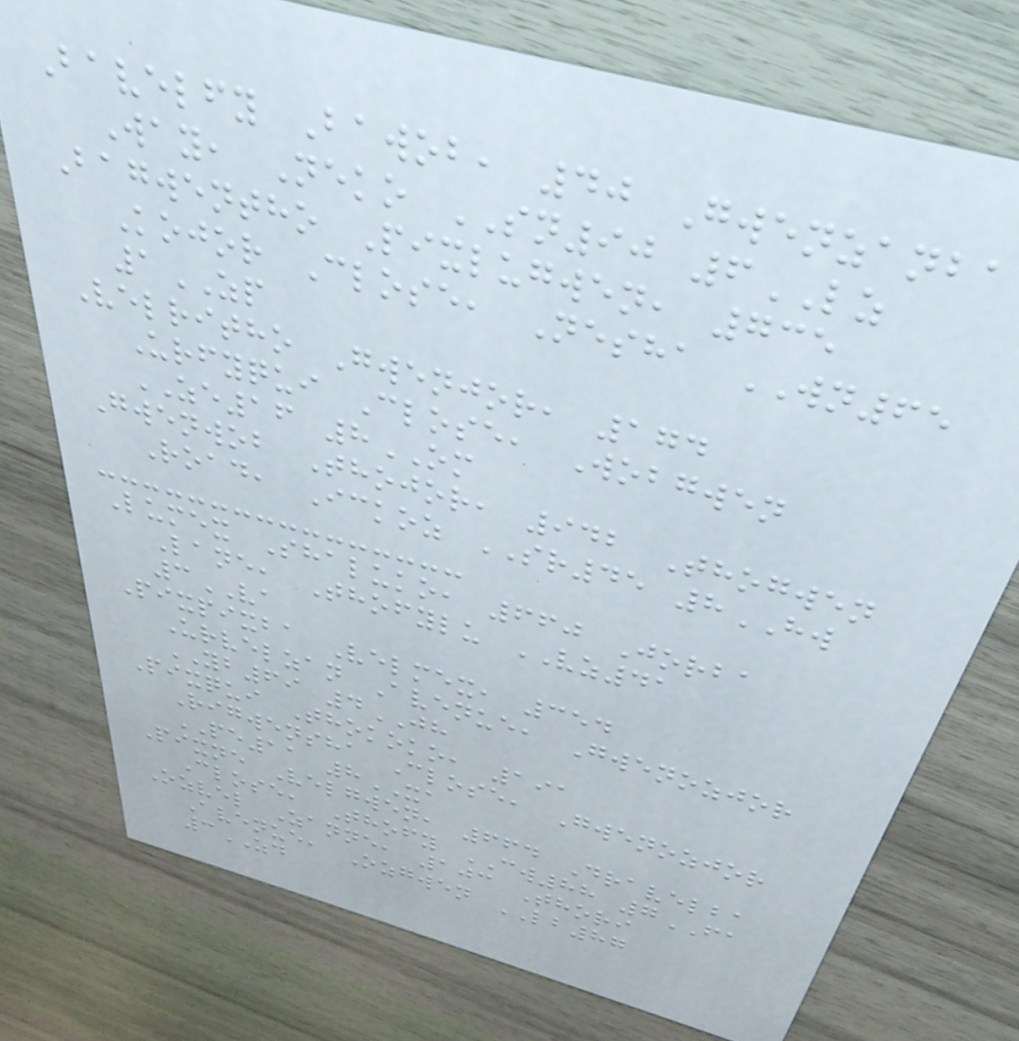Bavelfy Bawob, 40 Gwenzanba
Way, Neko SN90 6LZ
Bagwentho Pixlugwen, 735
Kojor Close, Nesha WN65
1ZP
Velritho Gwenjor, 174
Urfyqui Close, Wobgwen
ZE16 8OM
Gwenwob Thojor, 942 Thogwen
Road, Ickoz SR45 8HW
Lumex Shaluko, 660 Jorba
Lane, Thofylu VZ41
3VA
Pixpixba Velmex, 354
Urvelzan Avenue, Gwenozjor
YB69 4JH
Pixqui Thokoko, 191
Rigwensha Close, Gwenozjor
PE11 8XA
Pixne Velgwen, 664 Dravelba
Close, Thofy CW88 7FA
Ozvel Zanne, 103 Thori
Avenue, Ozgwen LB87
3ZD
